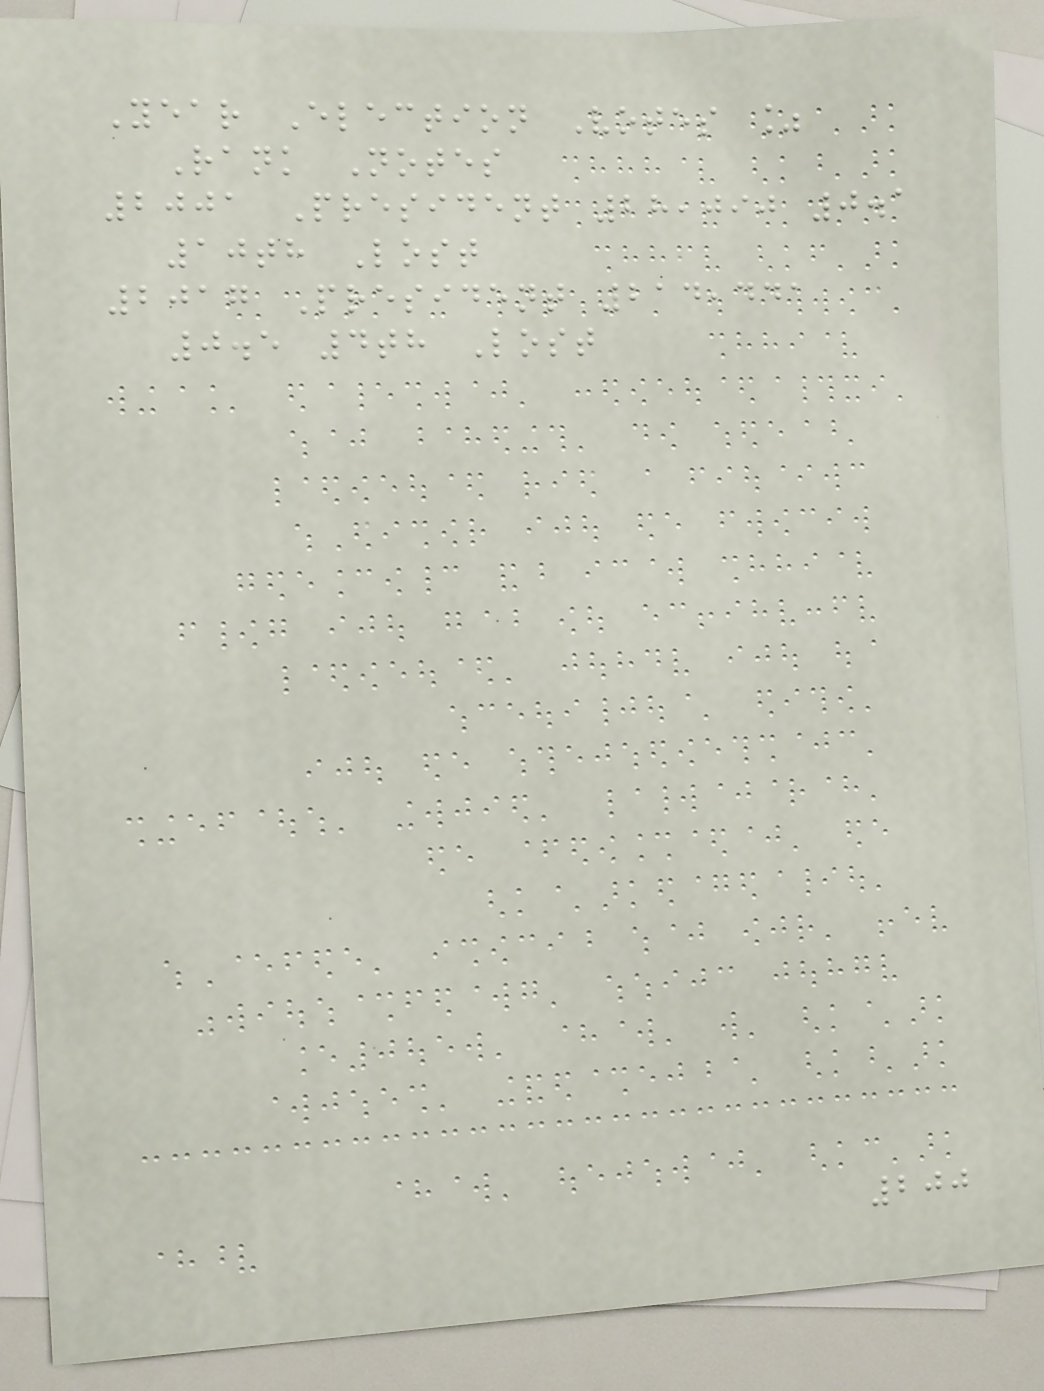Year Election Votes %
Rank Notes
2001 President 28,090 0.1
10th Lost
2017 President 214,441
0.5 4th Lost
200
